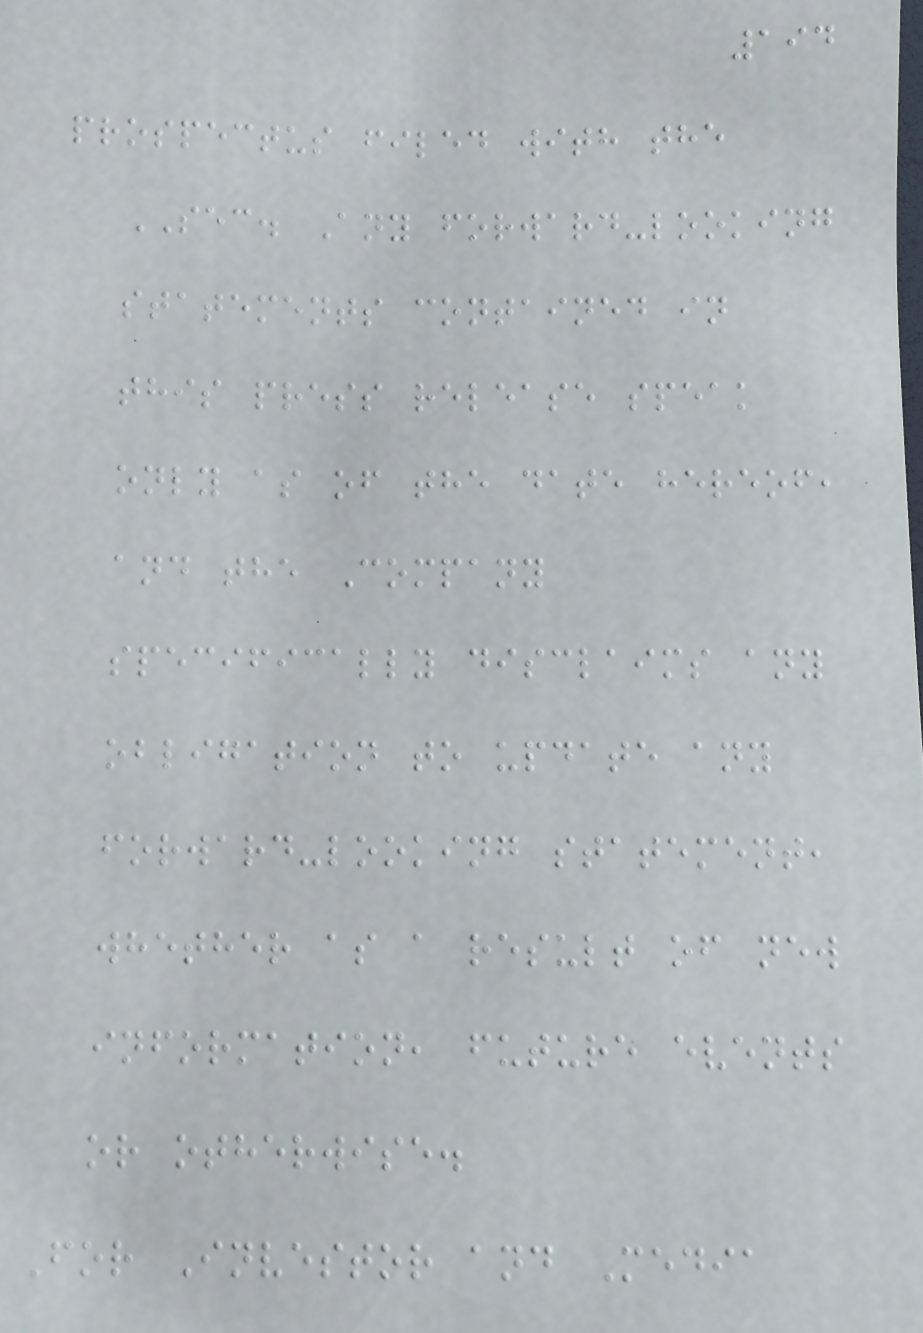194
prospectus filed with the
SEC. Any forward-looking
statements contained in
this press release speak
only as of the date hereof,
and the Company
specifically disclaims any
obligation to update any
forward-looking statement,
whether as a result of new
information, future events
or otherwise.
For Investor and Media
